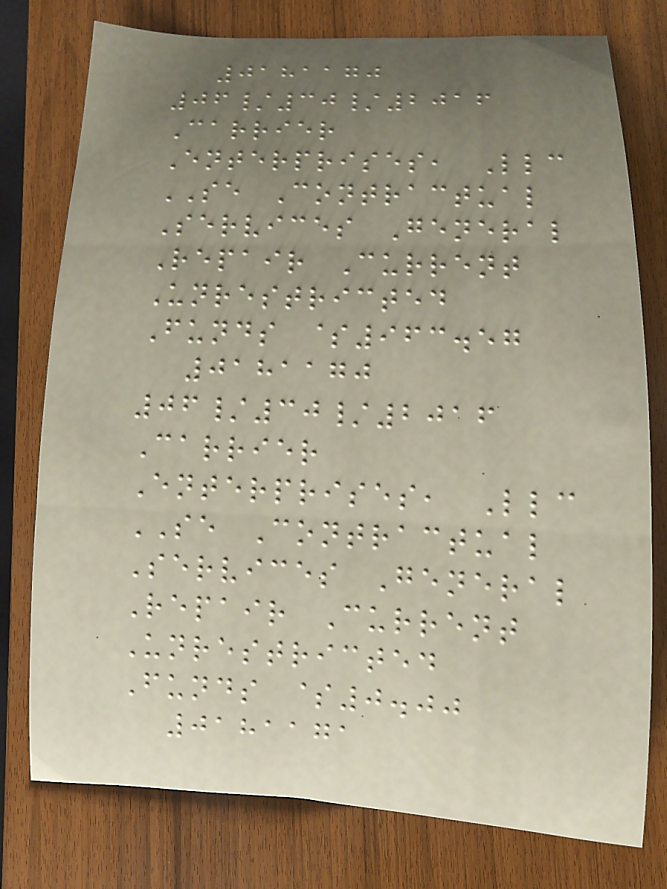0181170
06/30/2016
Carrier
Enterprises, Llc
SE Contractual
Services General
Repair Current
Unrestricted
Funds $963.57
0181170
06/30/2016
Carrier
Enterprises, Llc
SE Contractual
Services General
Repair Current
Unrestricted
Funds $0.00
0181171
